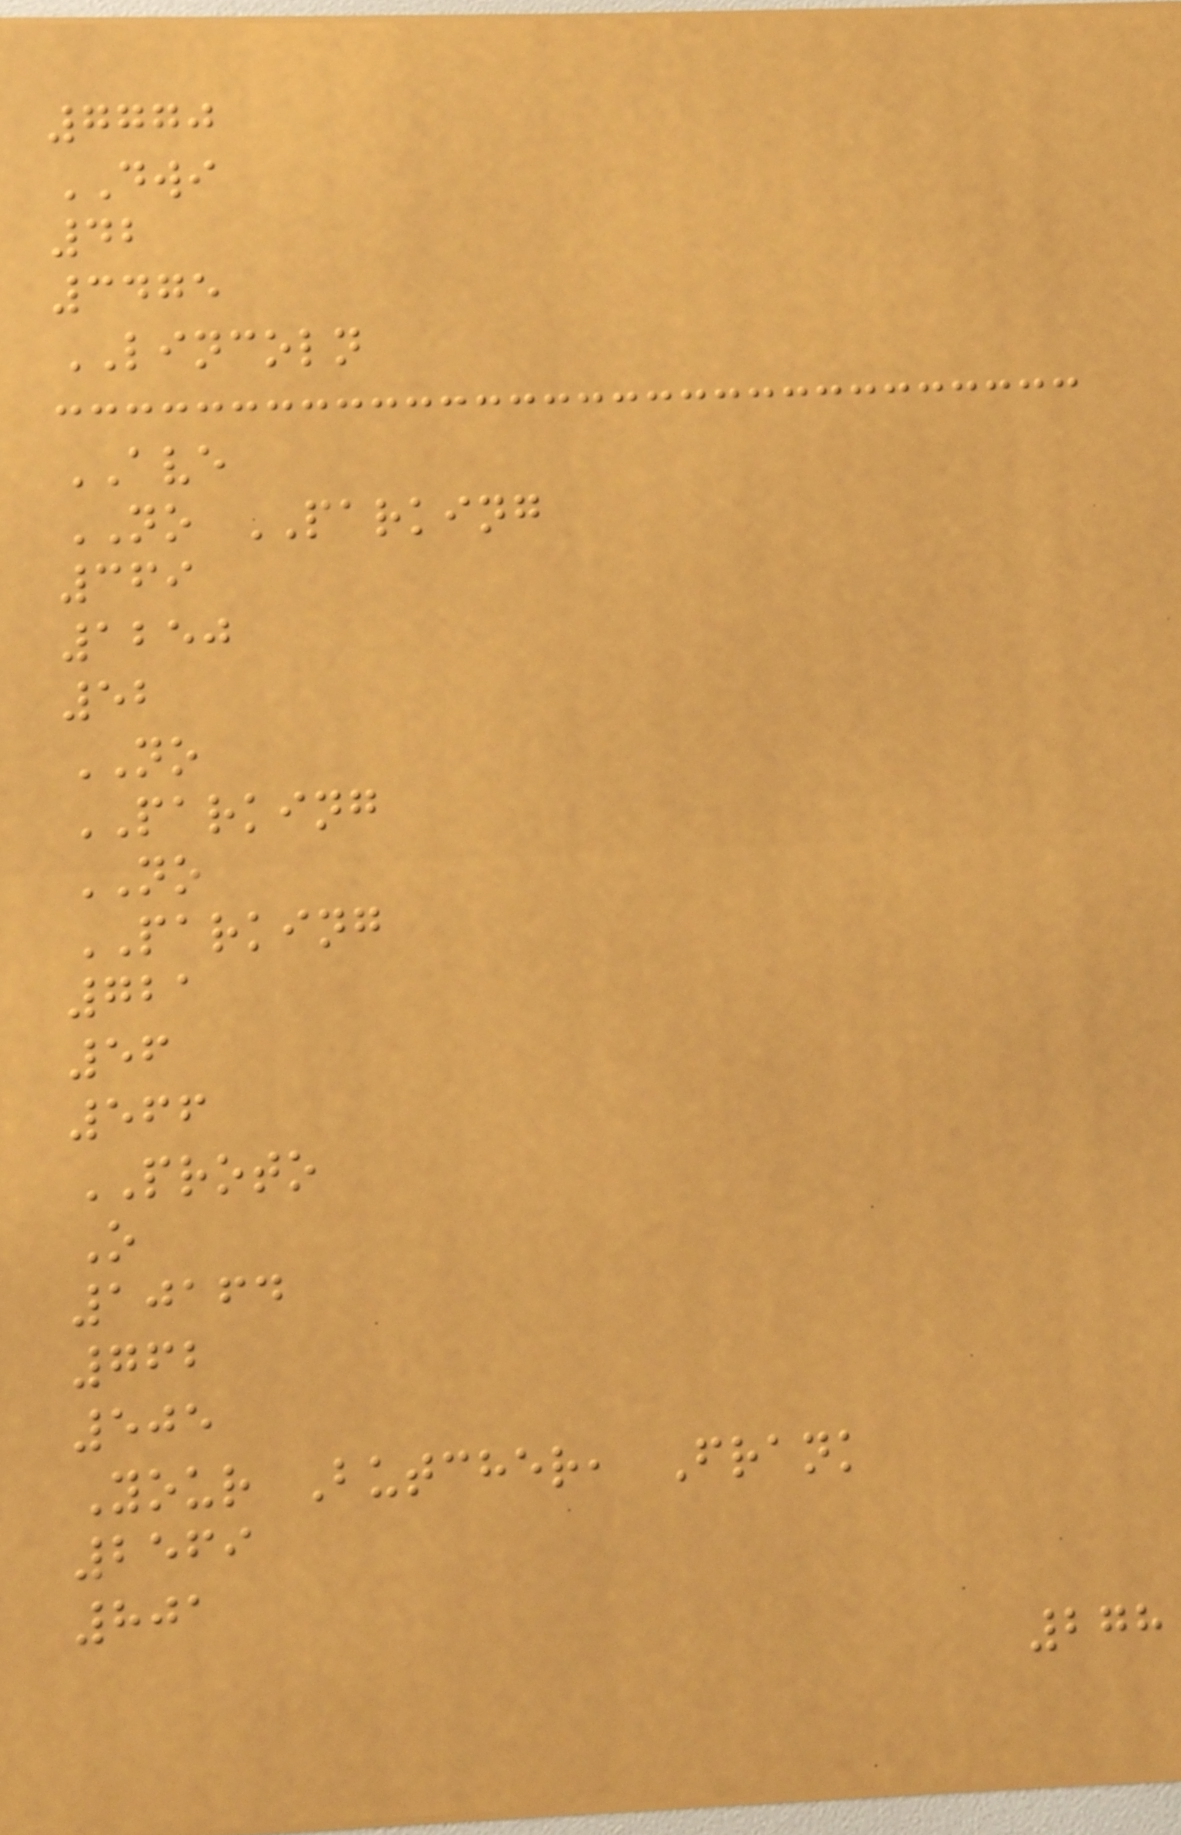7770
DWI
42
3475
LINCOLN
AVE
NO PARKING
369
1250
52
NO
PARKING
NO
PARKING
721
56
566
PROTO
O
10164
762
505
Your Butcher, Frank
2569
801
278
